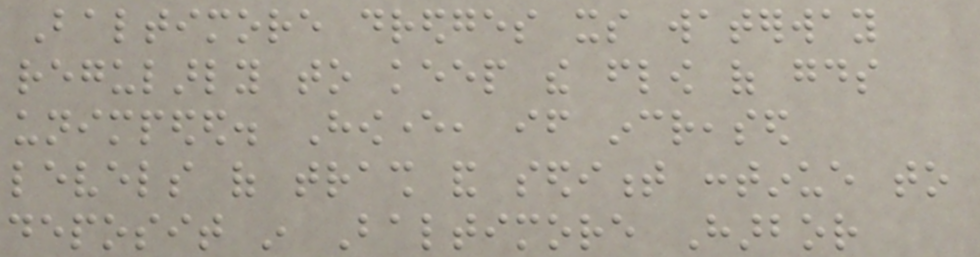Baltimore dredges its waterway
regularly to keep the flow of goods
unimpeded. However, if increased
levels of trash and sediment continue to
deposit in Baltimore Harbor
